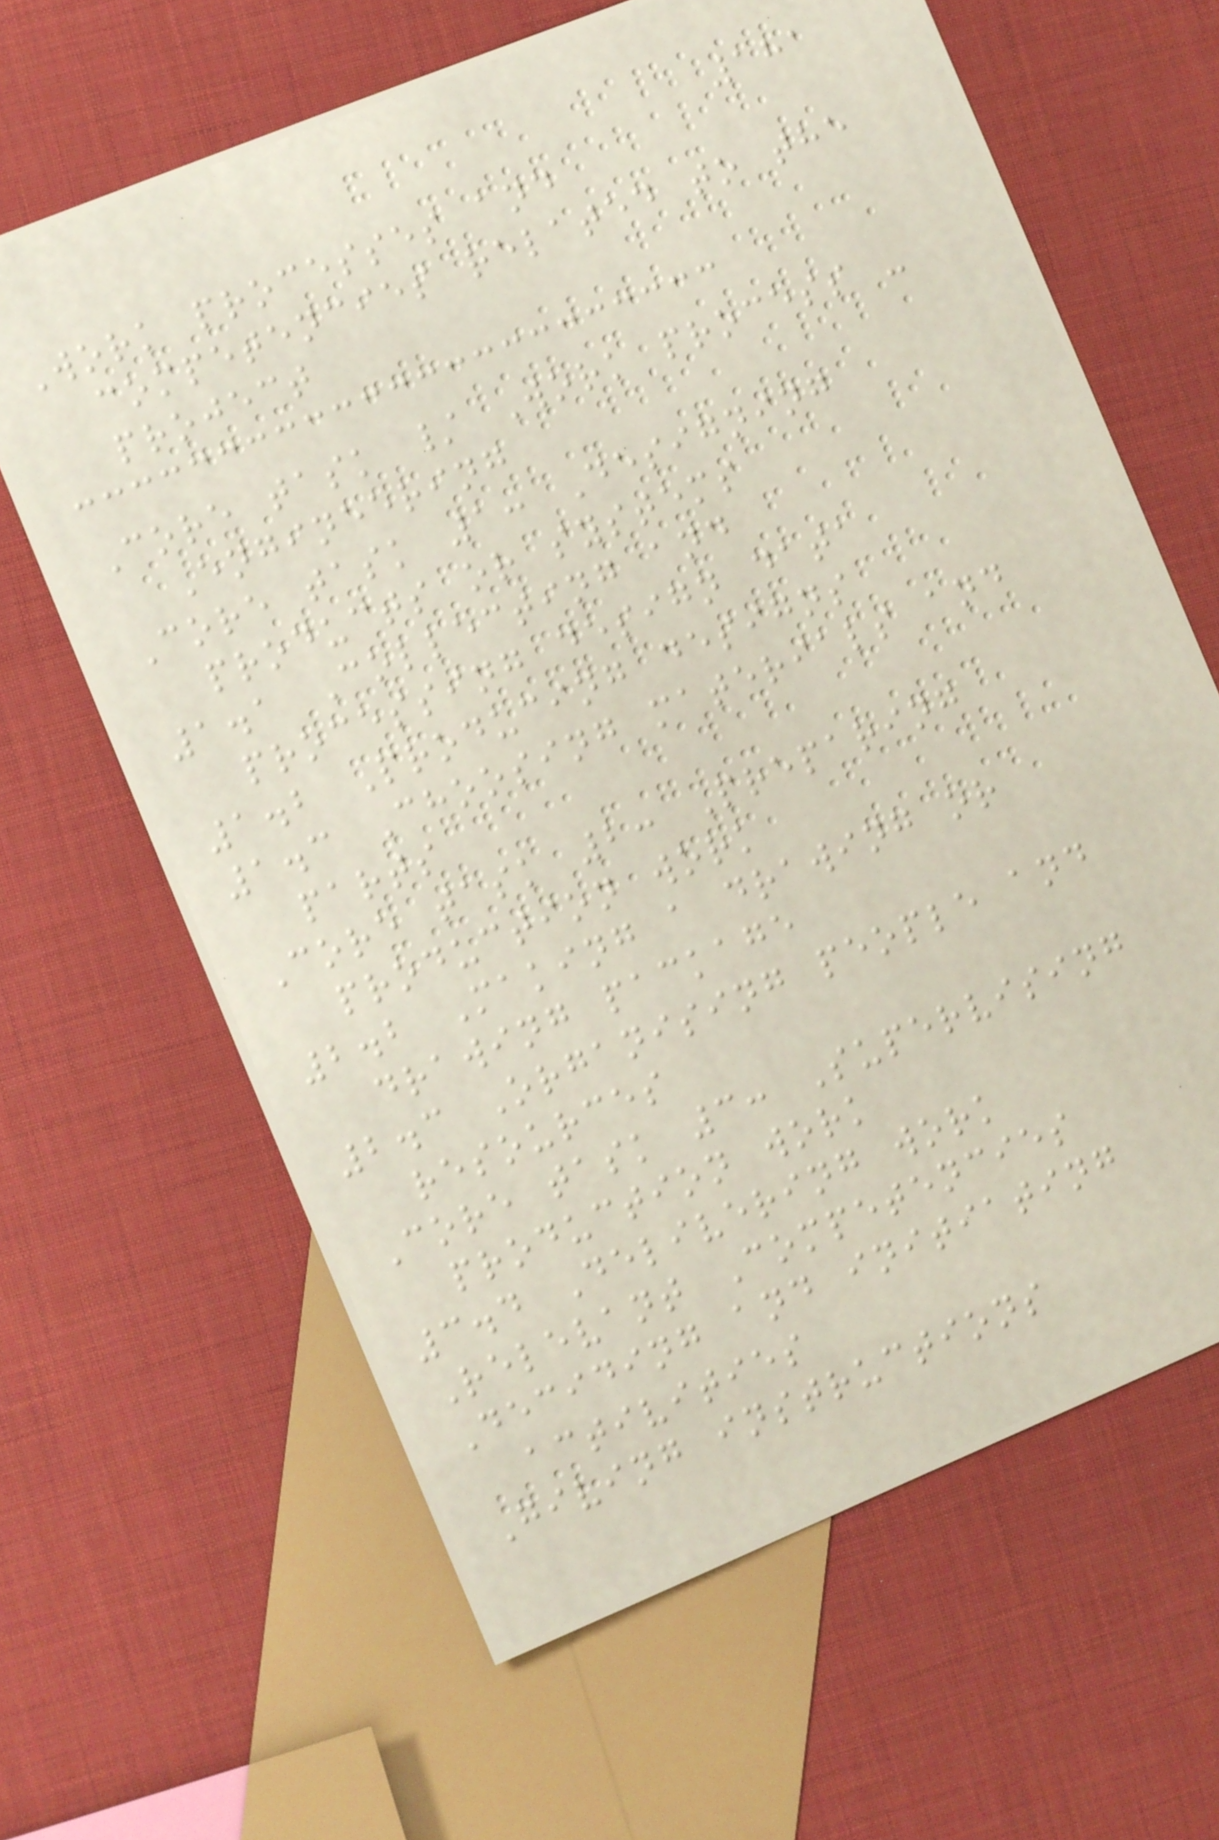181
Work processes and
competencies related to the
project
Core task / Work process -
Engineering
Core task 1: Designing
products or systems
1.1 Collecting and
processing design data
1.2 Producing designs
1.3 Choosing materials and
parts
Core task 2: Preparing
production work
2.2 Making a drawing or
drawing package
2.3 Organising people and
resources
Core task 3: Supervising
production work
3.4 Delivering work
Relevant Competencies
Deciding and initiating
activities
Giving instructions
